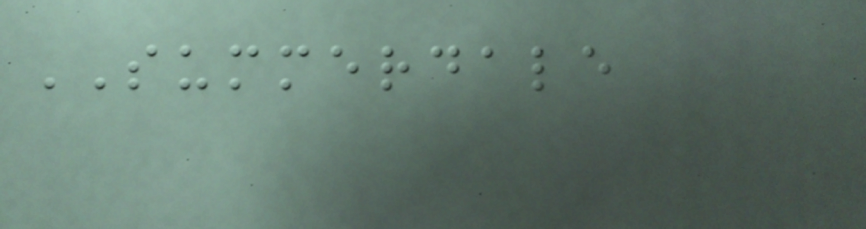SUMMERDALE
